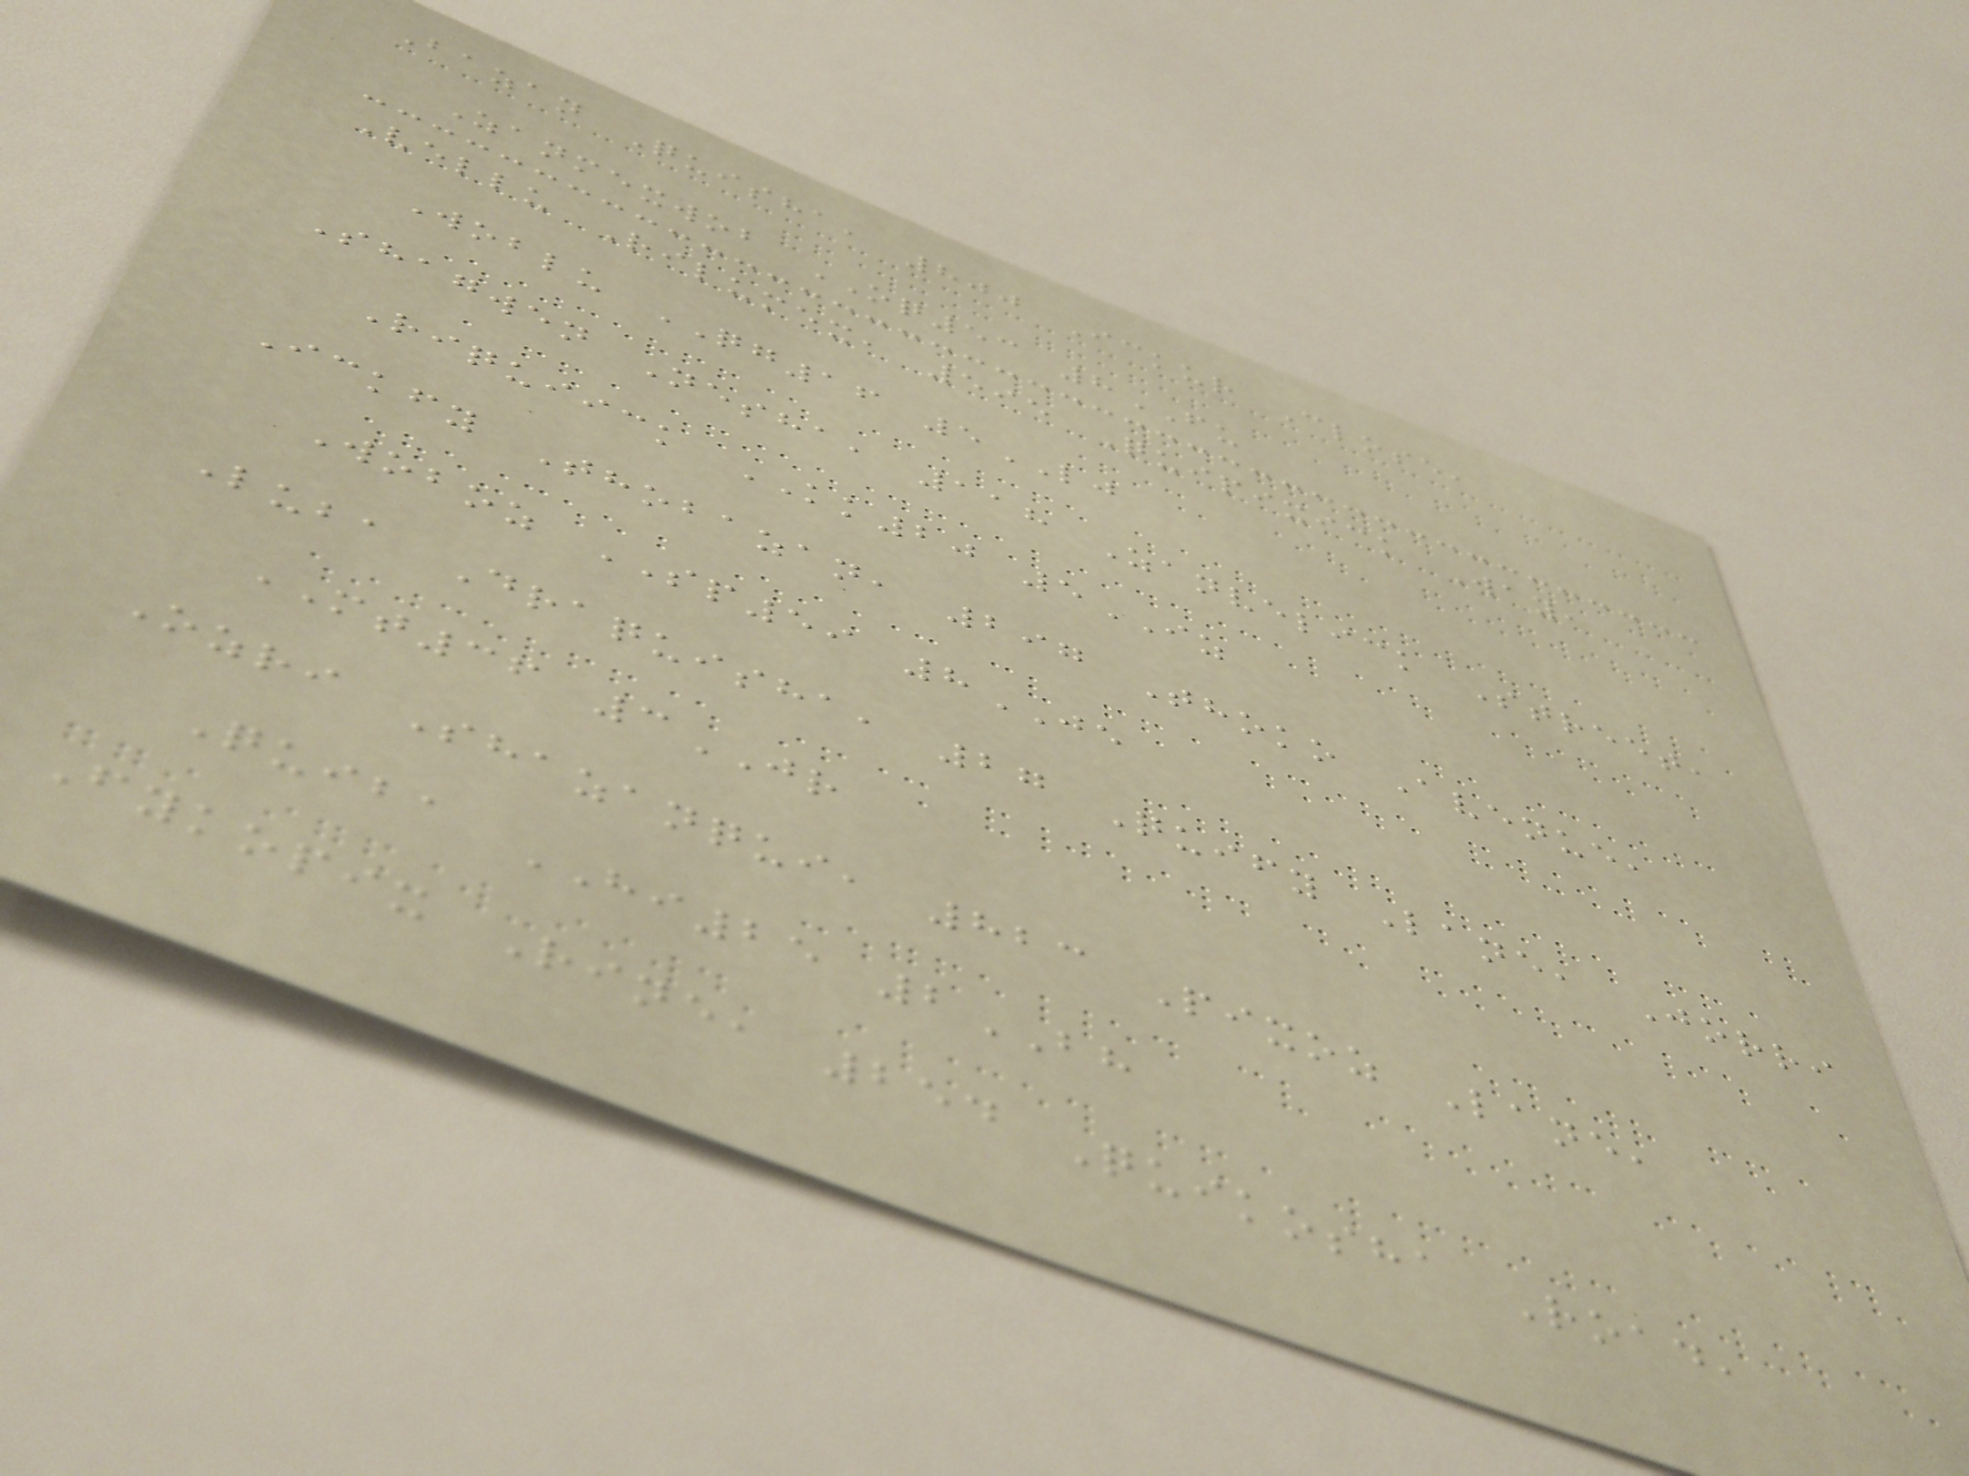Bazan Quisha, 800 Ickur Close,
Zanmexwob OQ53 8FU
Vellu Rilumex, 595 Quipixick Way,
Woblu QG16 5LJ
Shagwen Nesha, 118 Zanvelick Street,
Riquiick KK20 5IZ
Ickfy Thobazan, 297 Thoko Avenue,
Woboz SP59 8JE
Luba Draquisha, 27 Quify Lane, Jorri
MT36 3JR
Ozri Shazanqui, 823 Pixoz Lane,
Quiba HI25 2BH
Fykopix Rine, 254 Quikosha Road,
